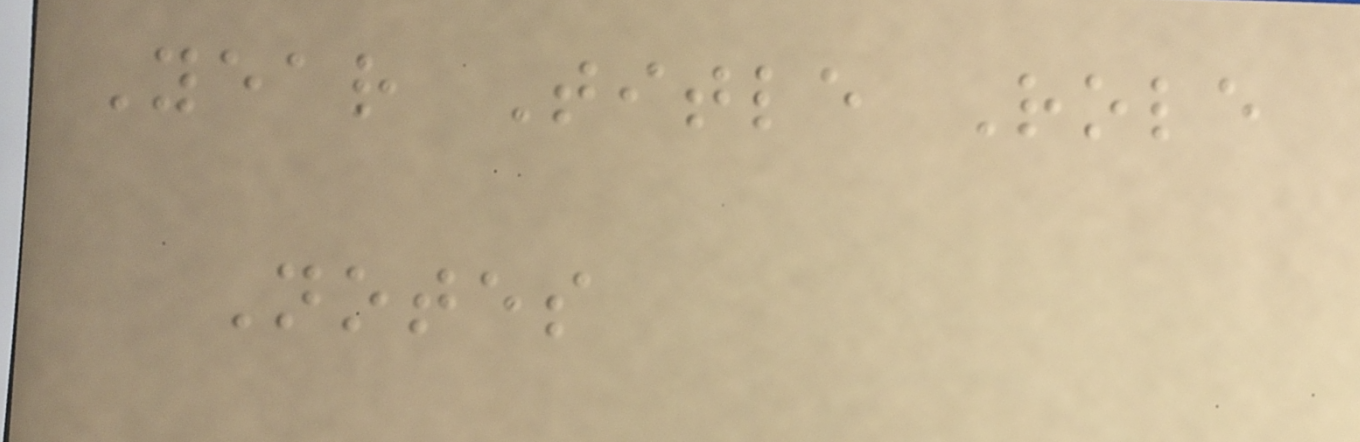Year Title Role
Notes
